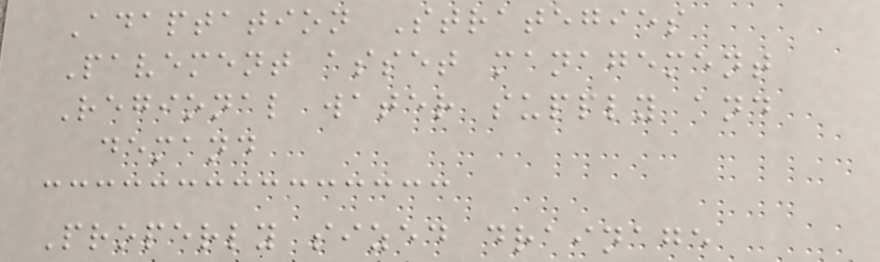Adaptation Strategies
Pavement asset management
Regional water supply and
demand
Properly sized drainage
